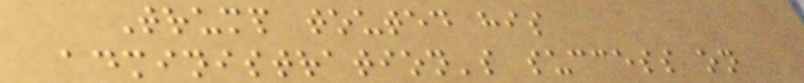Trump touted his
administration's success on
